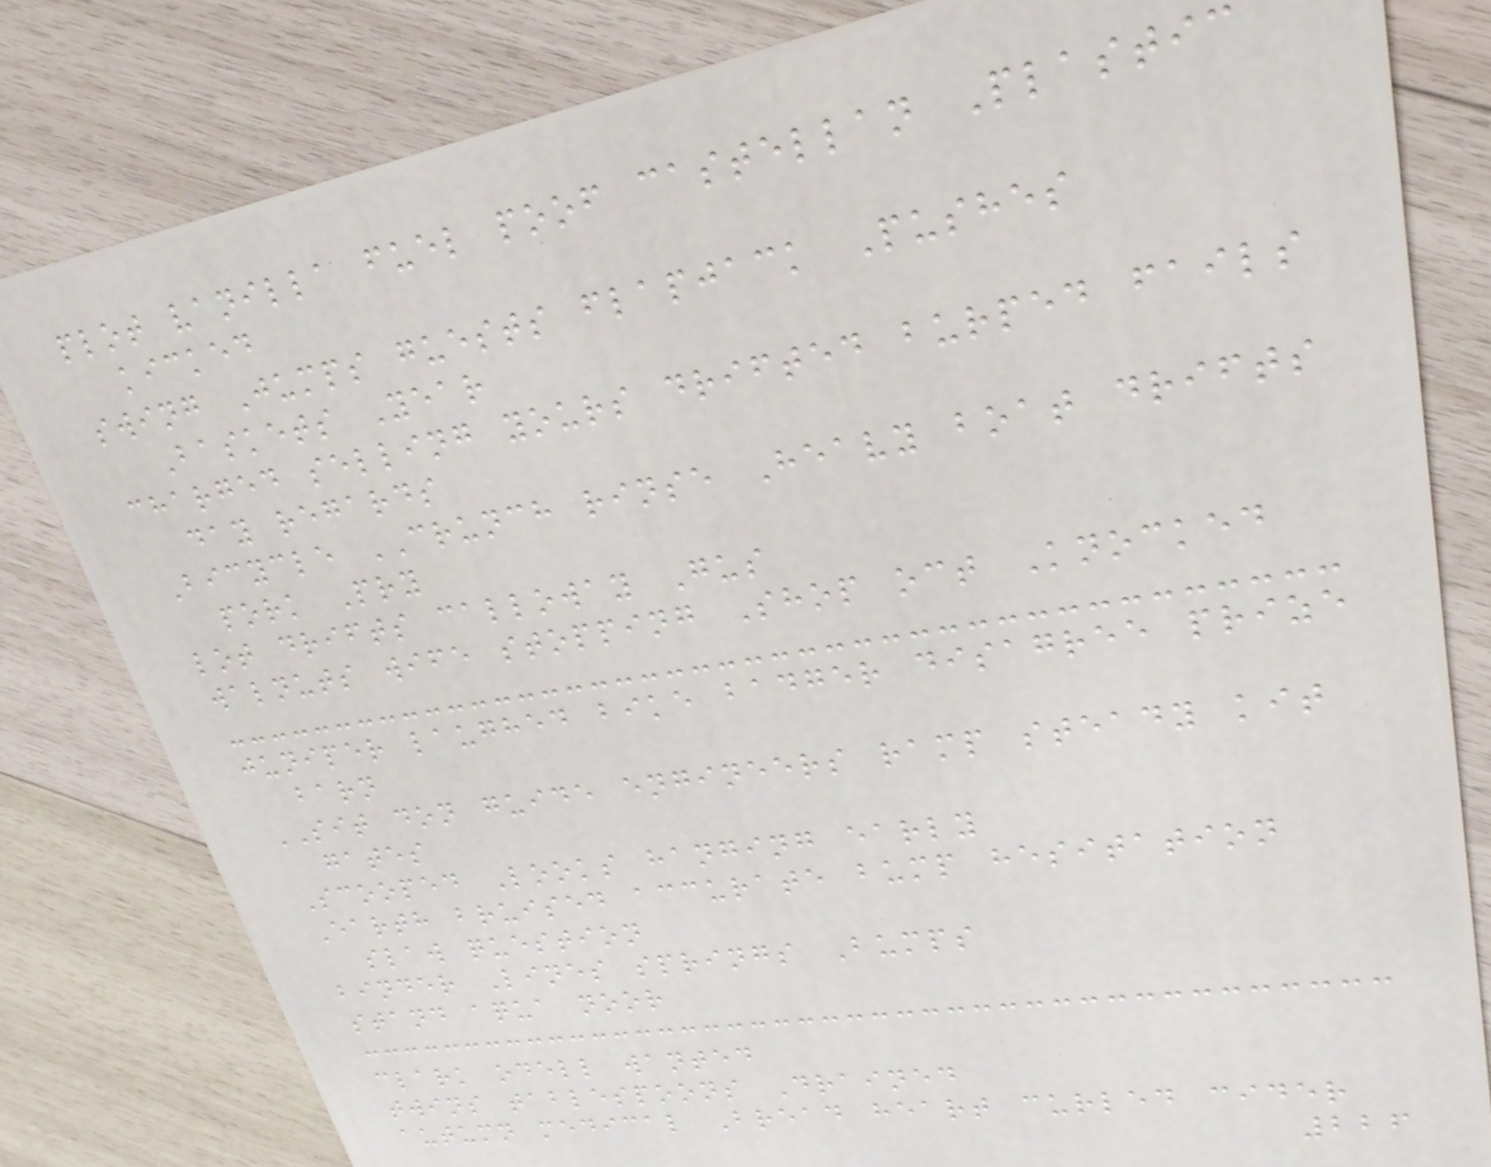plot vanilla fuel poof castellan Plastic
kicked
swing Jumps guests flapjack Pushes
Baskets Year
charged selling yours drifted burped fails
day regards
Bicycle CRUNCH rinse Heavy boat drifts
pork Pry
lot drifts calloway Gus
walnuts wife stopping Shop oct Knocked
juniper laughed bike badger disagree prize
barn
SIT don guide engineers ramp steady kit
gates
Scooped Looks hanging early
Earth bruised accurate bump hesitation
slaw question
binder Lines springs Bumps
stand aqua noor
clark odell wanted
twins tablespoons Drained
autumn medical Bread heart curled cider
226
